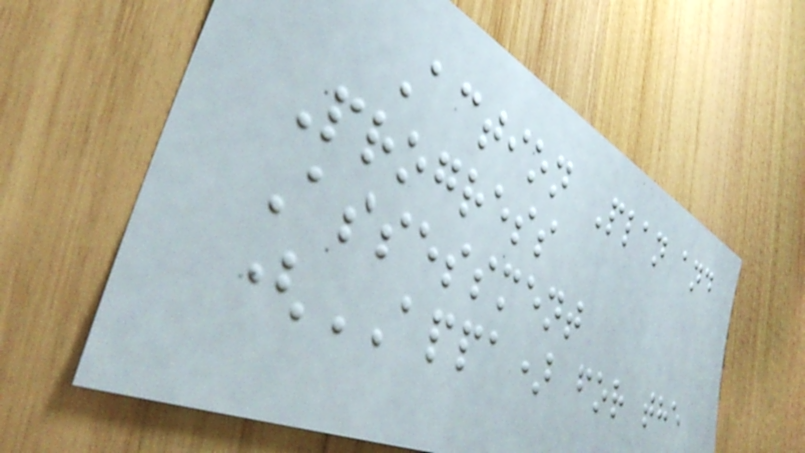Action Plan and
Progress
Assessment
(APPA) for the
